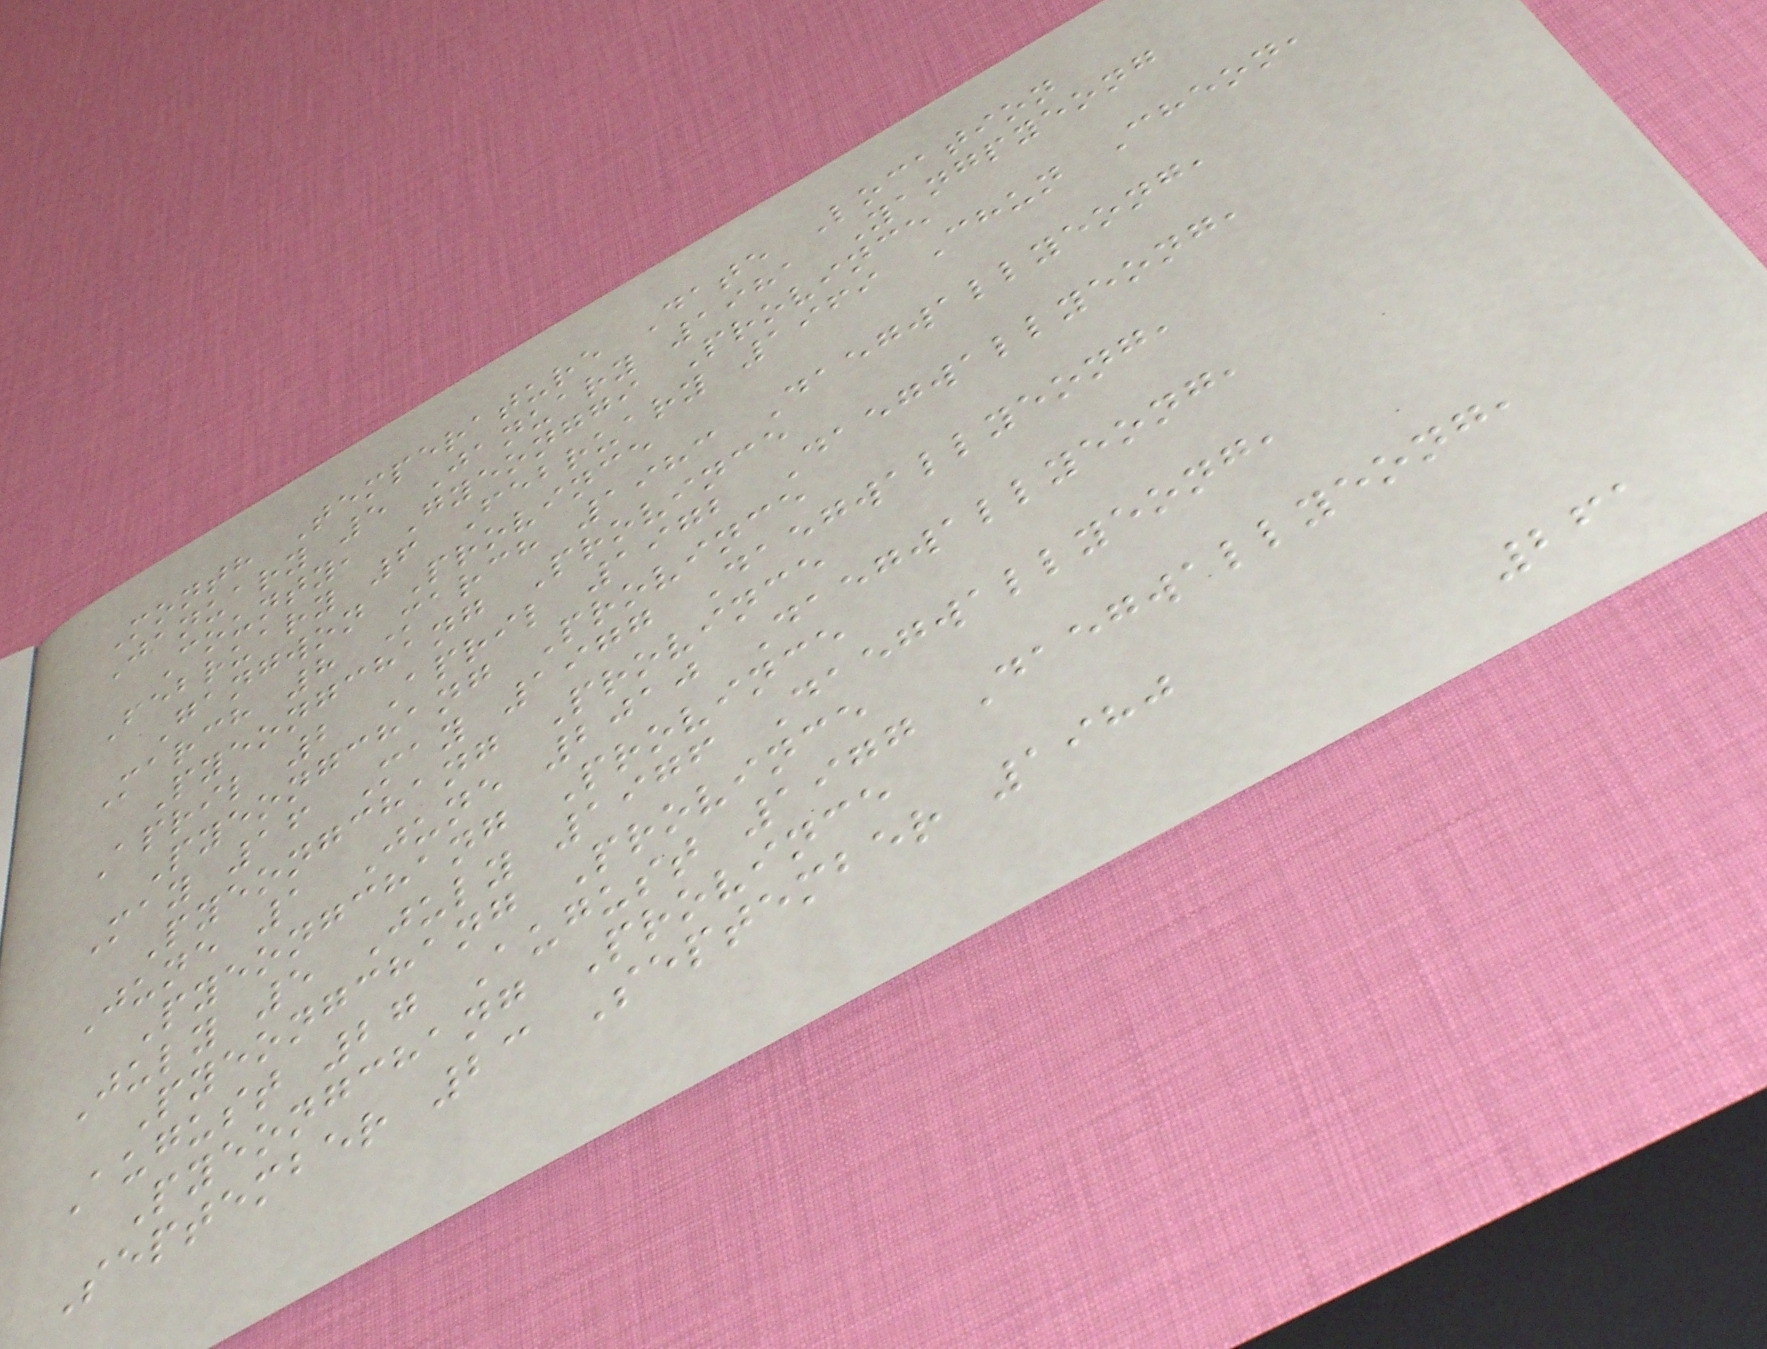Month Temperature Date Location
January 5 January 1981 Yangpyeong
County, Gyeonggi Province
February 6 February 1969 Chun Cheon,
Gangwon Province
March 8 March 1983 Daegwallyeong,
Pyeongchang Province
April 2 April 1972 Daegwallyeong,
Pyeongchang Province
May 16 May 1977 Daegwallyeong,
Pyeongchang Province
June 1 June 2010 Daegwallyeong,
Pyeongchang Province
July 5 July 1976 Daegwallyeong,
Pyeongchang Province
August 27 August 1977 Daegwallyeong,
Pyeongchang Province
September 23 September 1980
261
